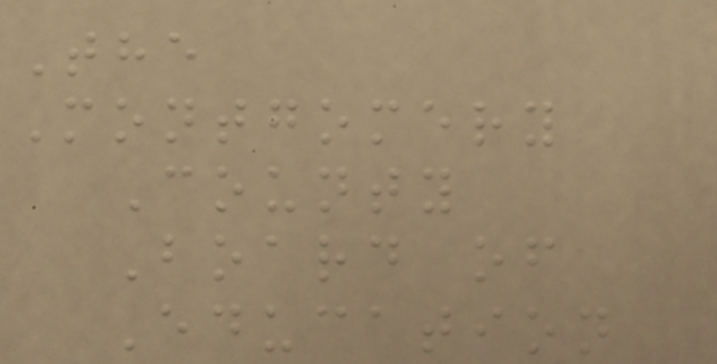The
Montgomery
County
Board of
Education
